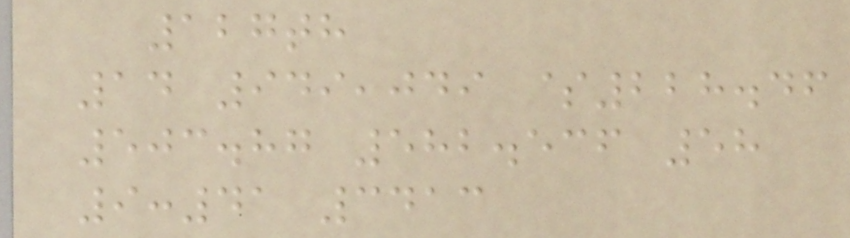127th
14 949,049 $228.46
503.87 582.536 58
9:41 3413
